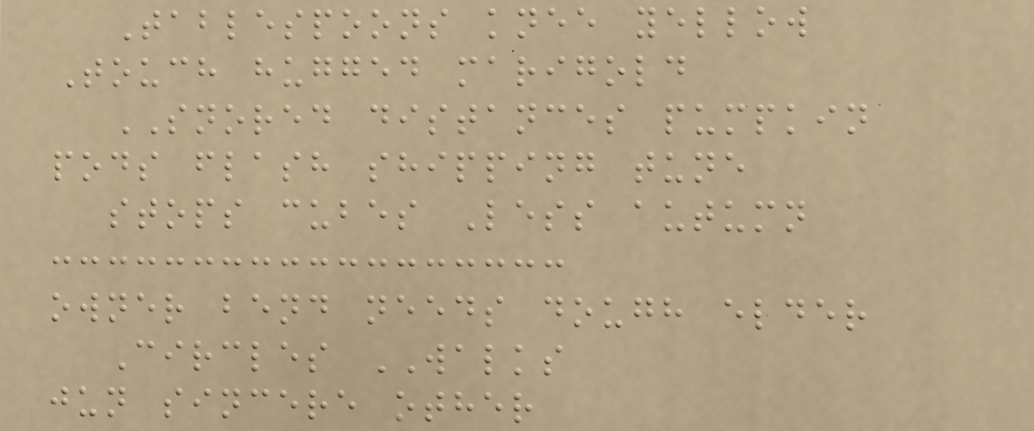Tablespoons knee yellow
Touch hugged marigold
SNORED distances pumpkin
pods flash shipping tune
stops cubes Less autumn
owner bend needs dough elder
Circles WALKS
jun sincere other
